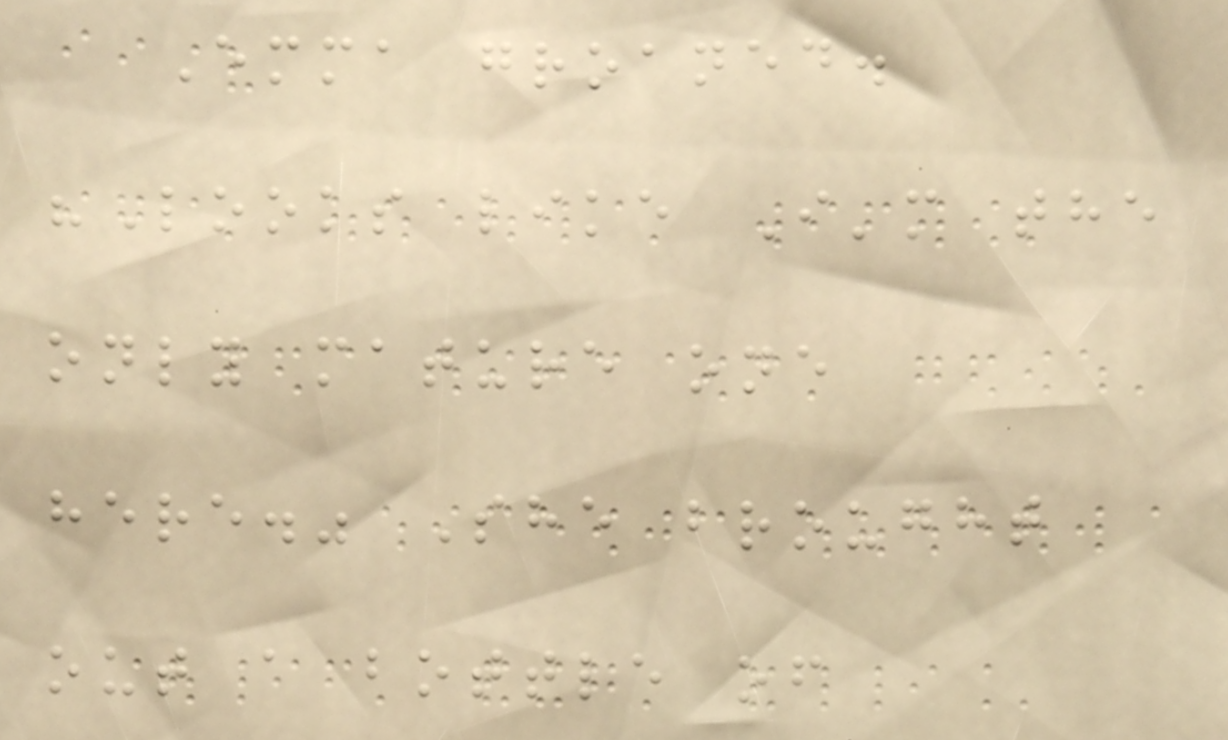Emma groaned.
"Looks like I'm the
only mature one
here." She brought
out a bottle of
